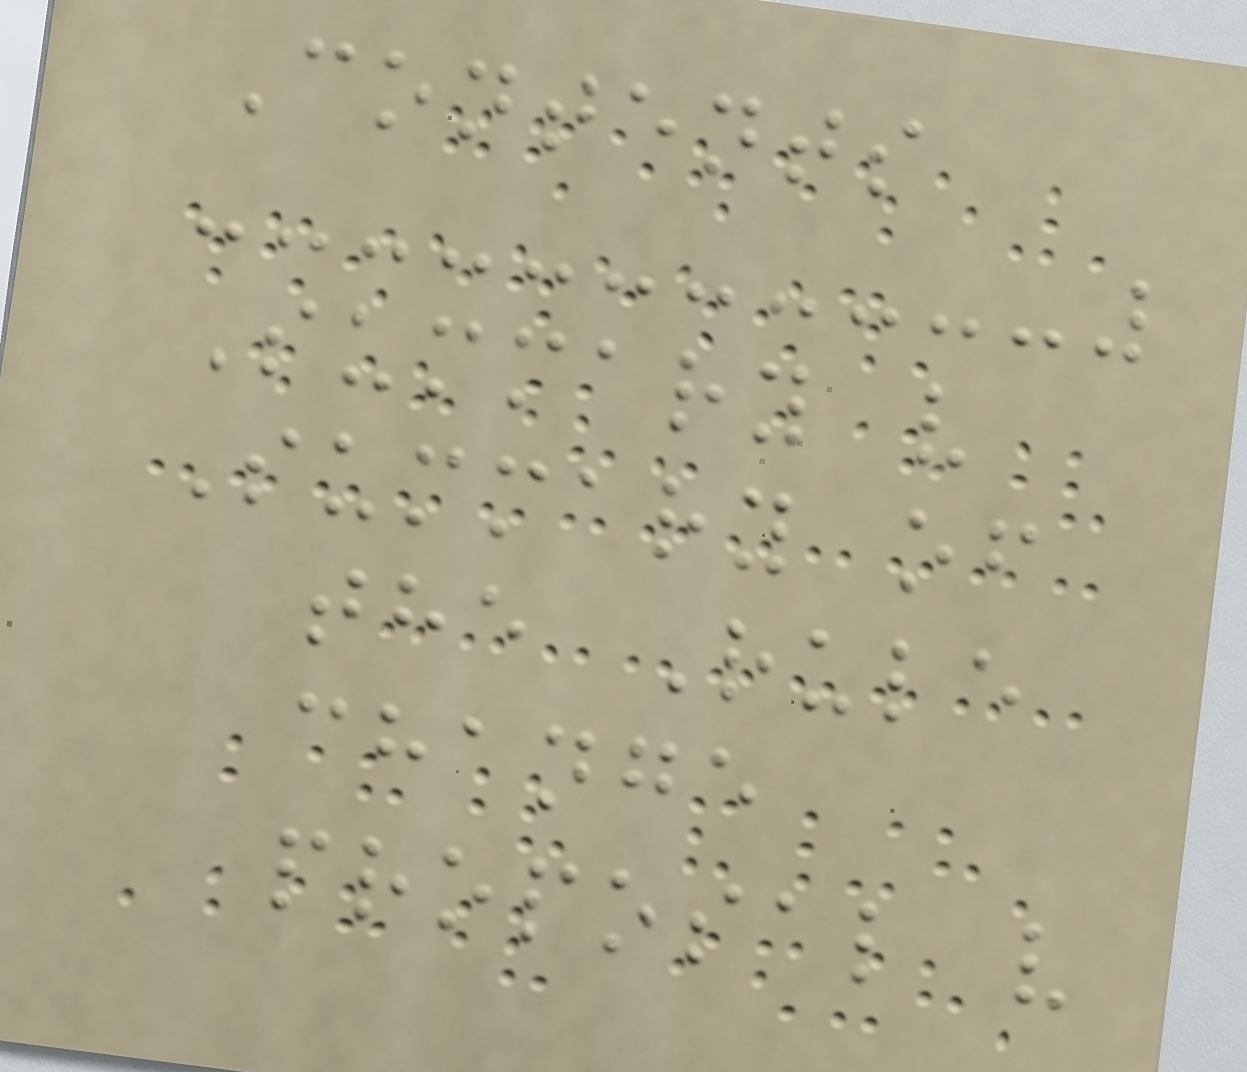Contents
Summary v
Summary of
the Rule
change
proposal v
